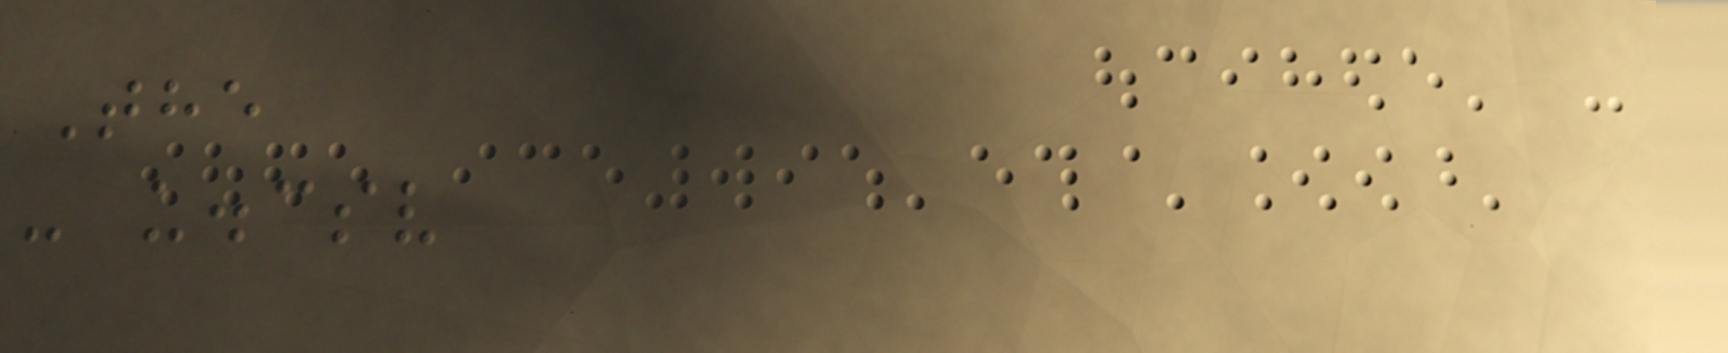The
- u.csv
